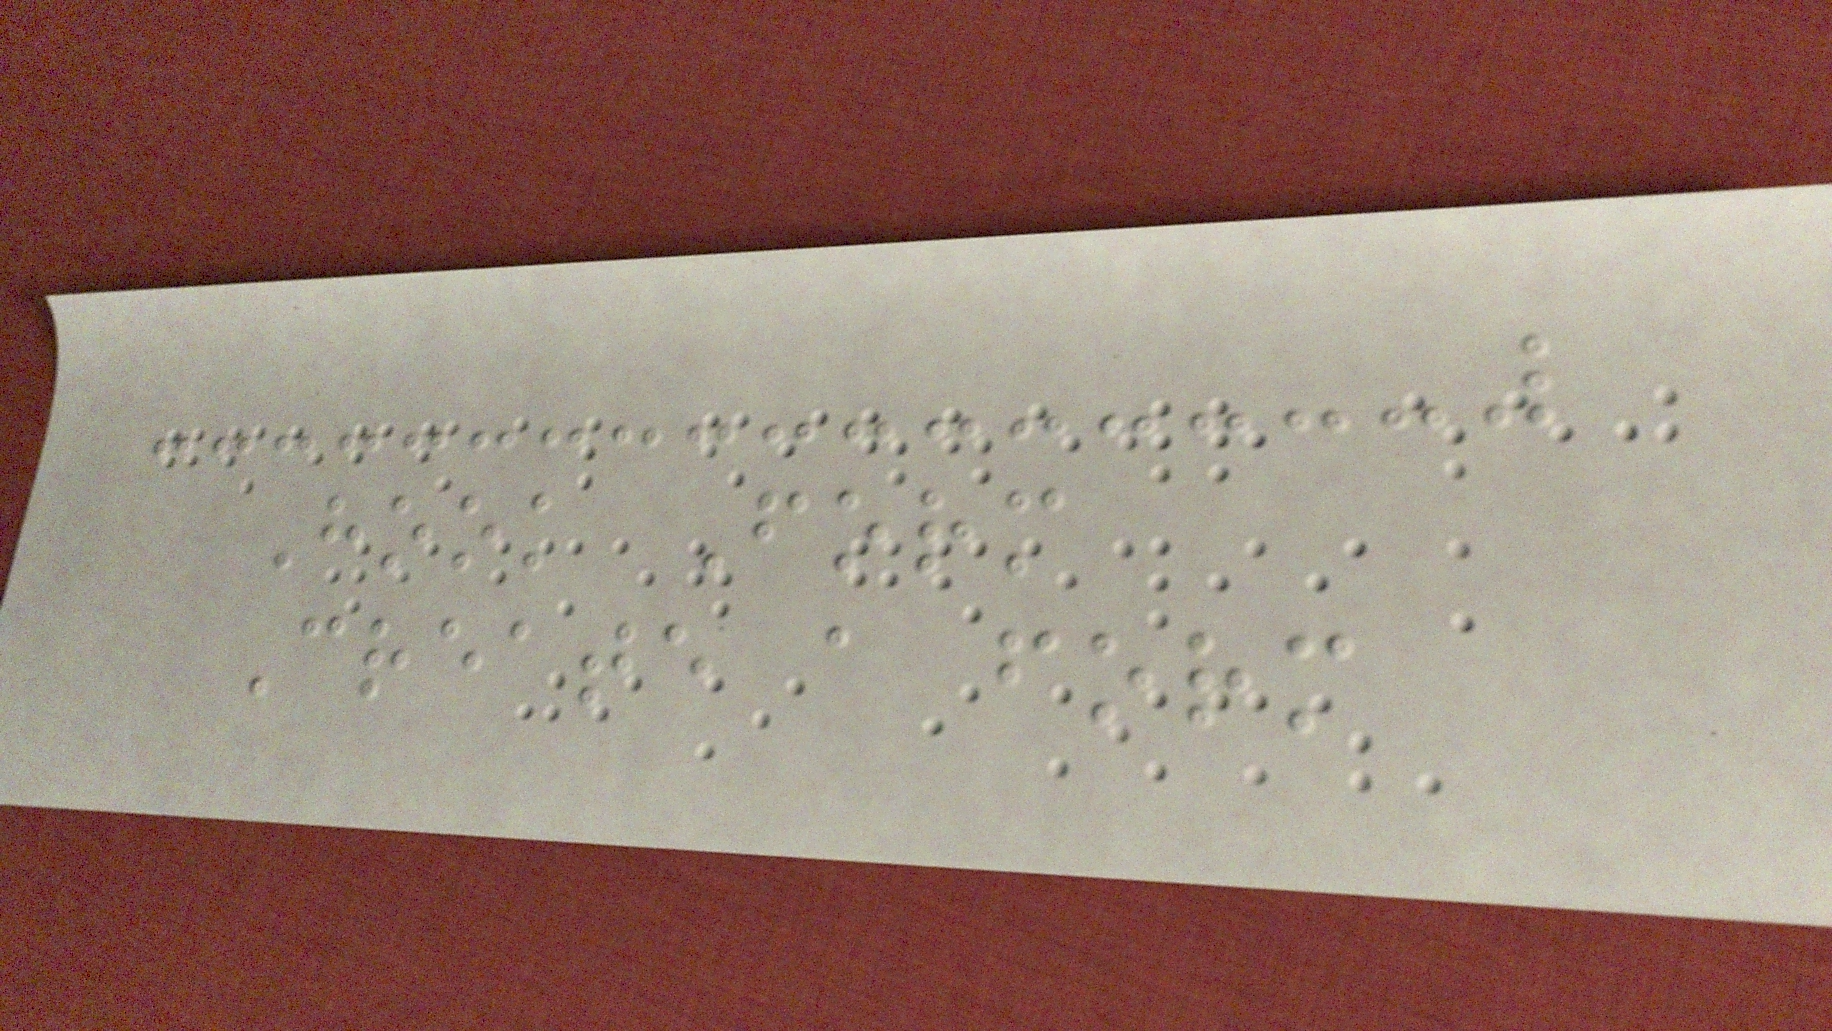Hook Form
Create a form
